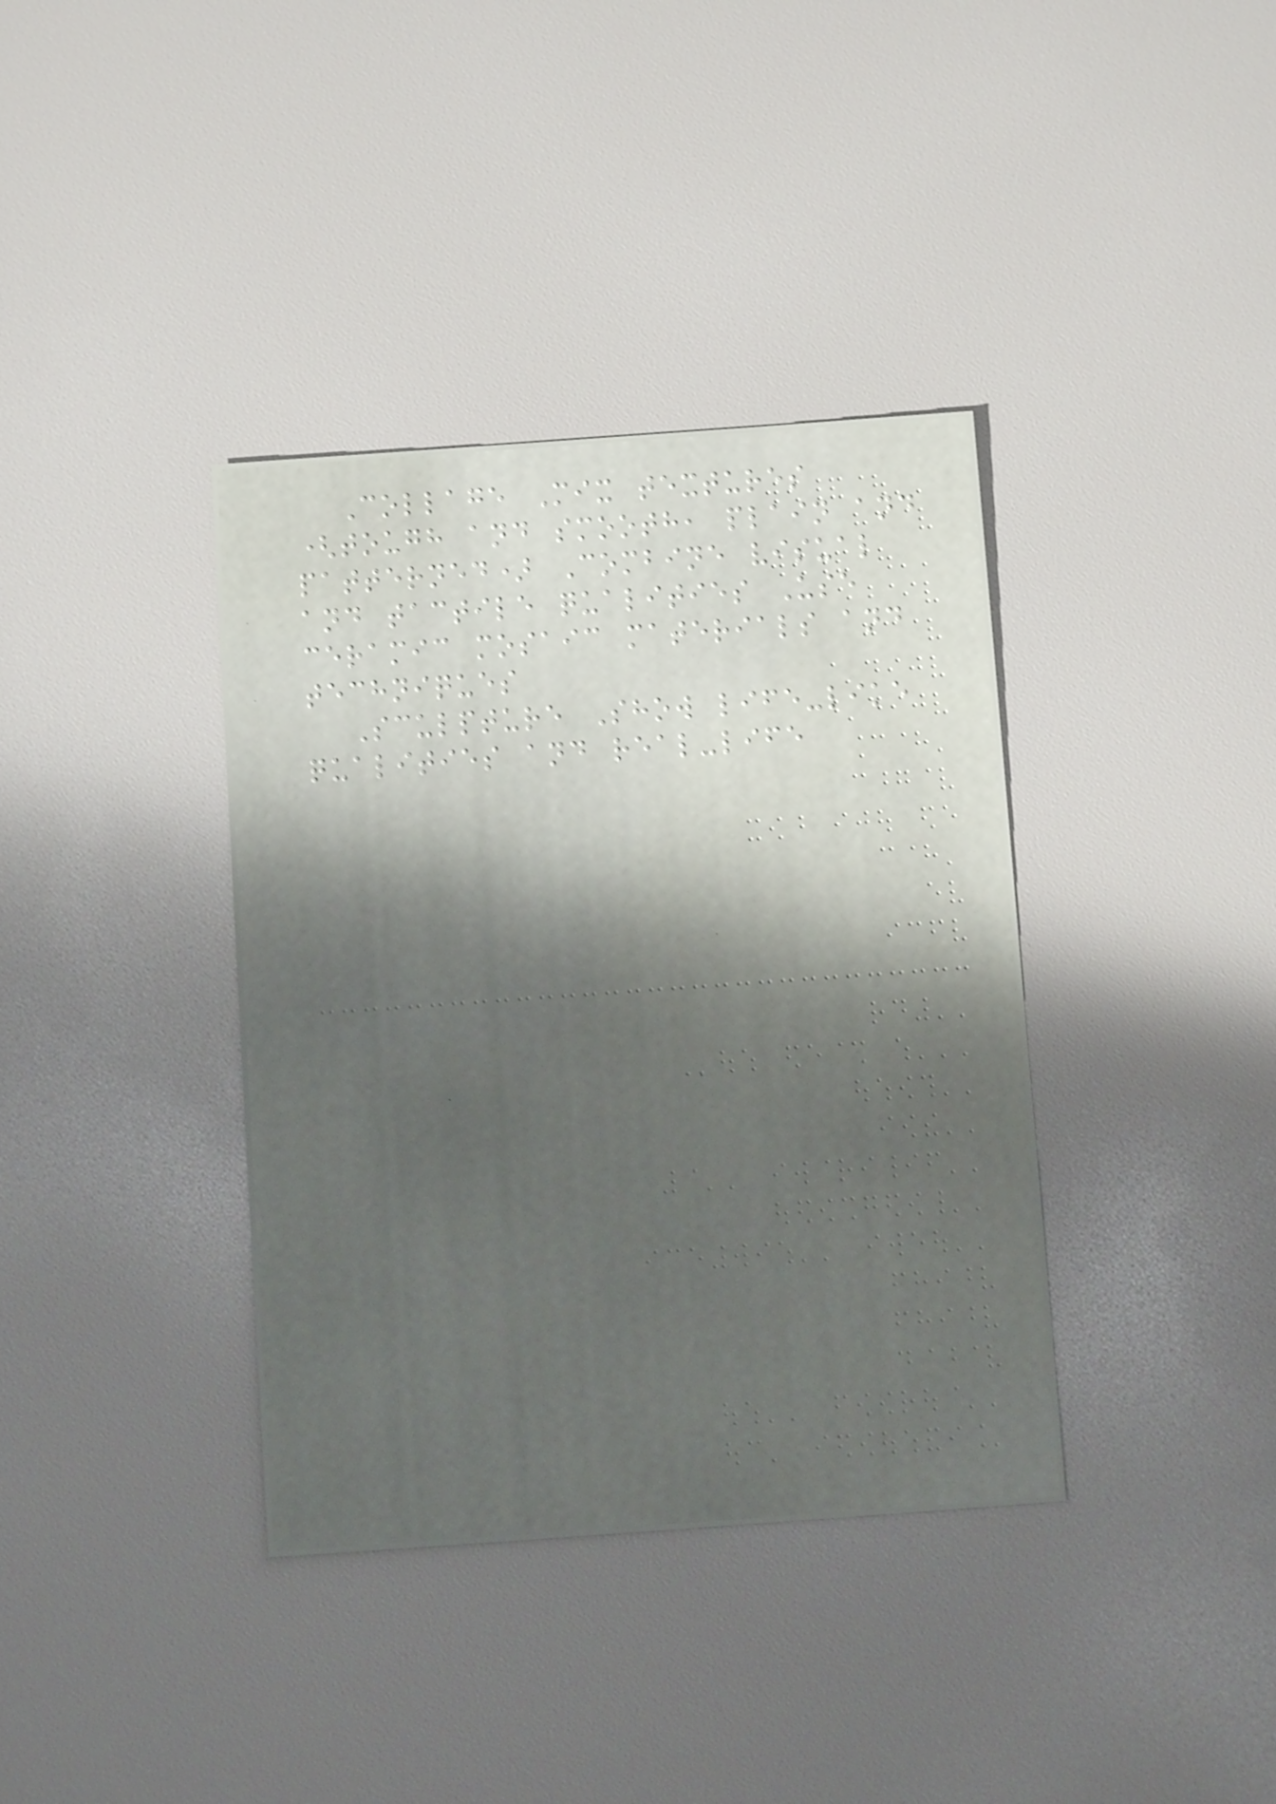Collage Mix textures
(tough and smooth, plain and
patterned) Combine visual
and tactile qualities Use
ceramic mosaic materials and
techniques
Sculpture Show life-like
qualities and real-life
